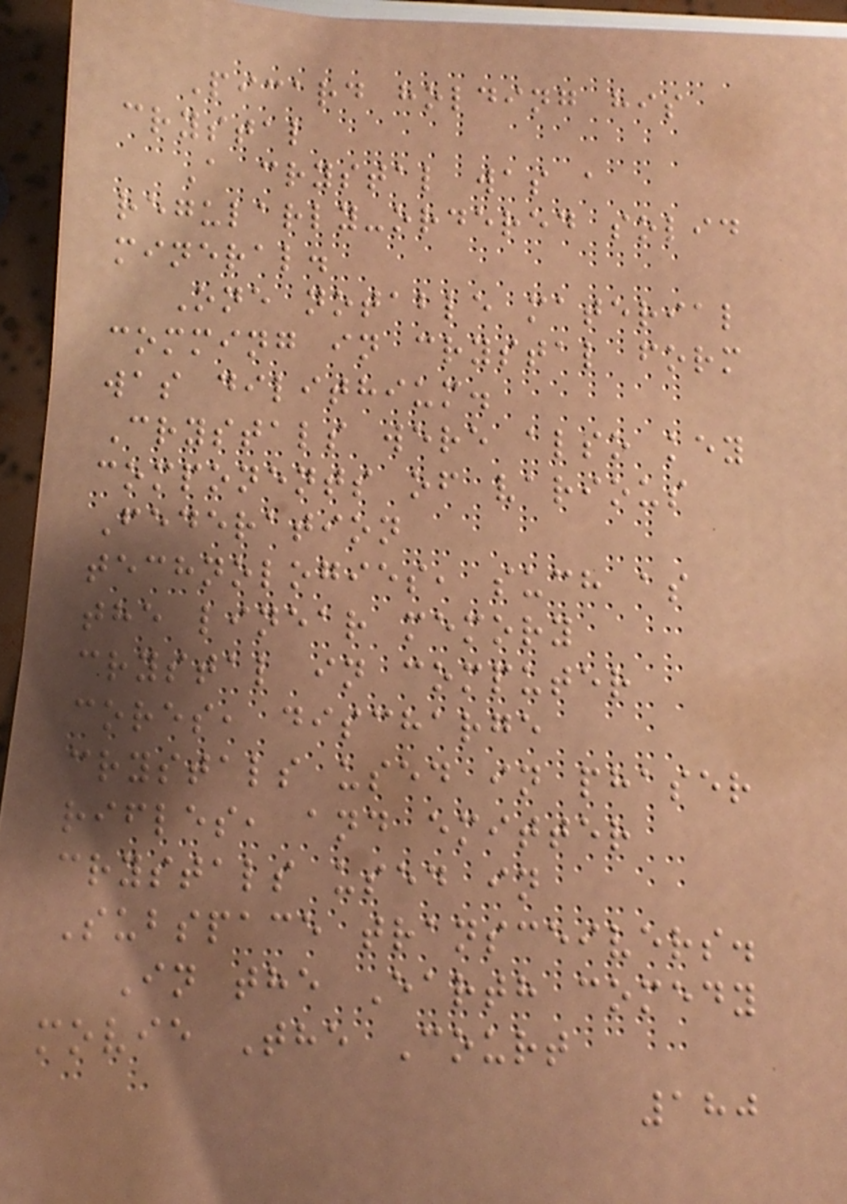Picard holding his
crystal
A crystal was a
regularly-ordered solid
mineral.
One notable material
comming in crystal form
was dilithium.
Crystals were also key
components of various
Federation
technologies, such as
the linear memory
crystal in computer
cores, discharge
crystals used in phaser
rifles, and emitter
crystals used in
Subspace transceivers.
In the Earth comedy
movie The Court
180
